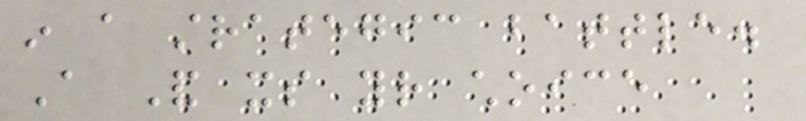in a strategic battle.
A And its your choice
